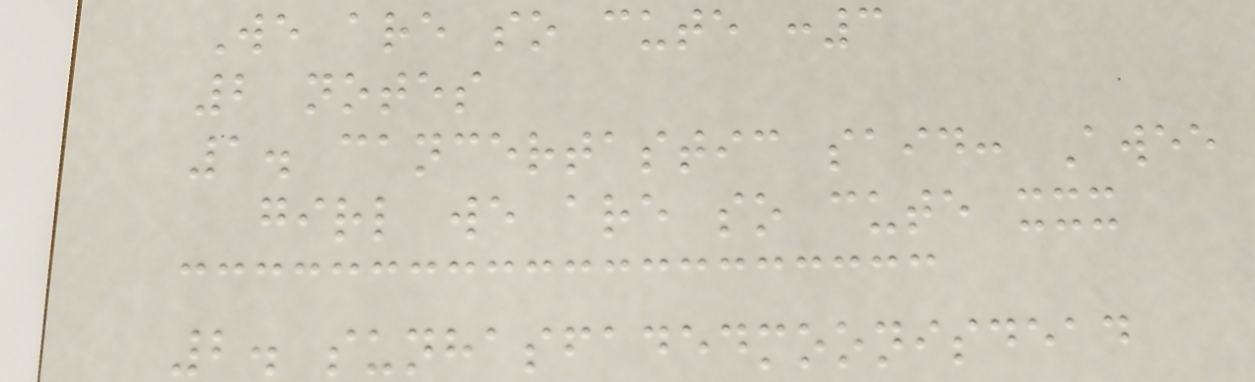We are so cute :3
2 notes
1. cancertastic said: Awee
girl we are so cute xxx
2. sunhasfadedmoonisdead
